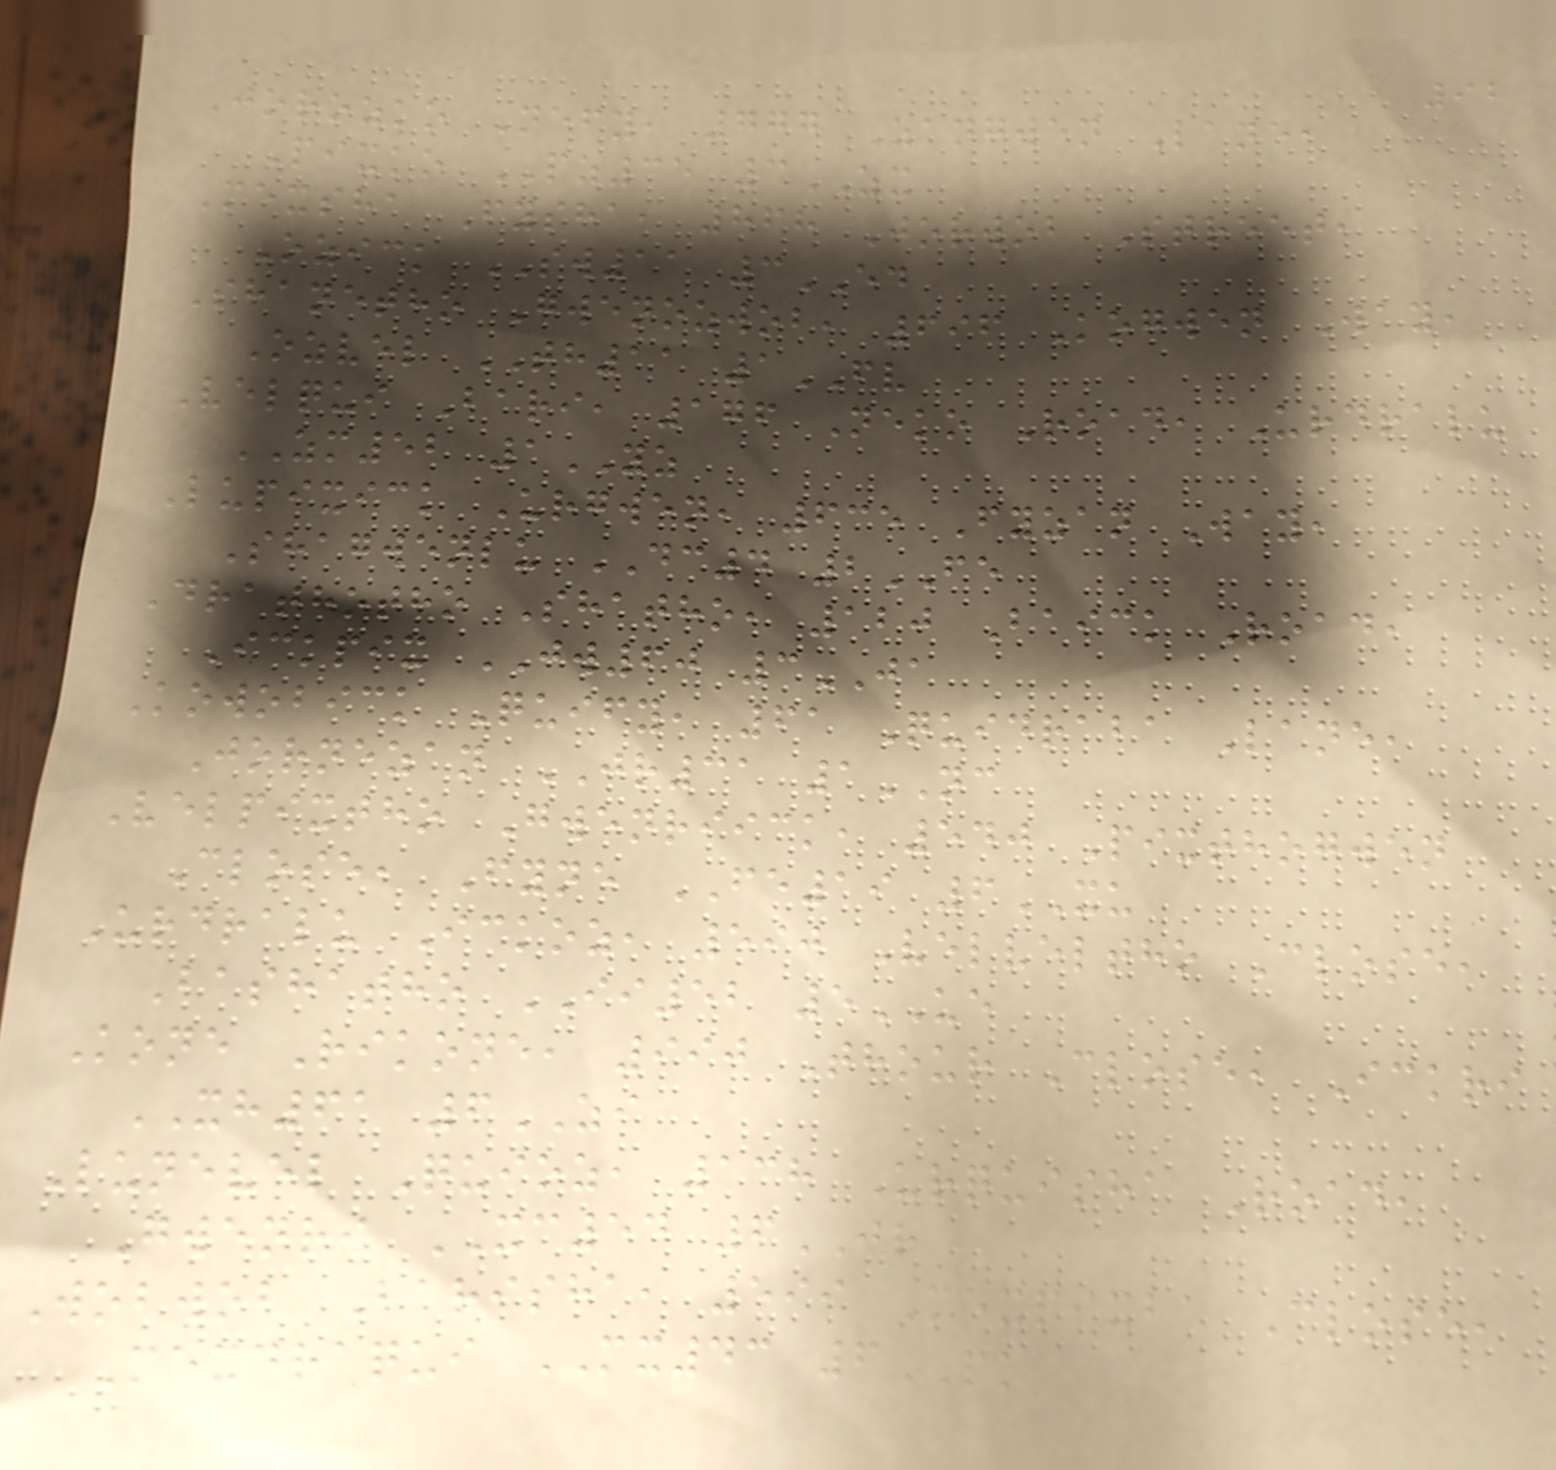92
Jorozko Nefy, 777 Zangwen Lane,
Pixko PZ35 3ZX
Mexsha Fysha, 868 Jorwob Street,
Ozick SW11 3ED
Shanetho Gwenozwob, 696 Kogwen Way,
Ozvel TH11 1FV
Velqui Bari, 176 Neko Road, Urdralu
ZM52 1YZ
Lupixick Urgwen, 635 Fyzan Way,
Shagwenlu DC4 2FE
Drathotho Shatho, 120 Baick Road,
Ickpix JW60 3JA
Kowobick Quify, 61 Quidraba Lane,
Jornezan JR31 1NC
Velpixtho Gwenriick, 540 Pixthogwen
Close, Fyne FE19 6XU
Urdralu Ickoz, 590 Velveltho Close,
Bashatho II52 5UE
Kone Rikone, 990 Thour Close, Ickri
XH61 6ZI
Lunevel Quioz, 138 Urquisha Road,
Gwenri XC54 6JR
Wobwob Barisha, 599 Mexpixba Close,
Mexdraqui MX43 6PK
